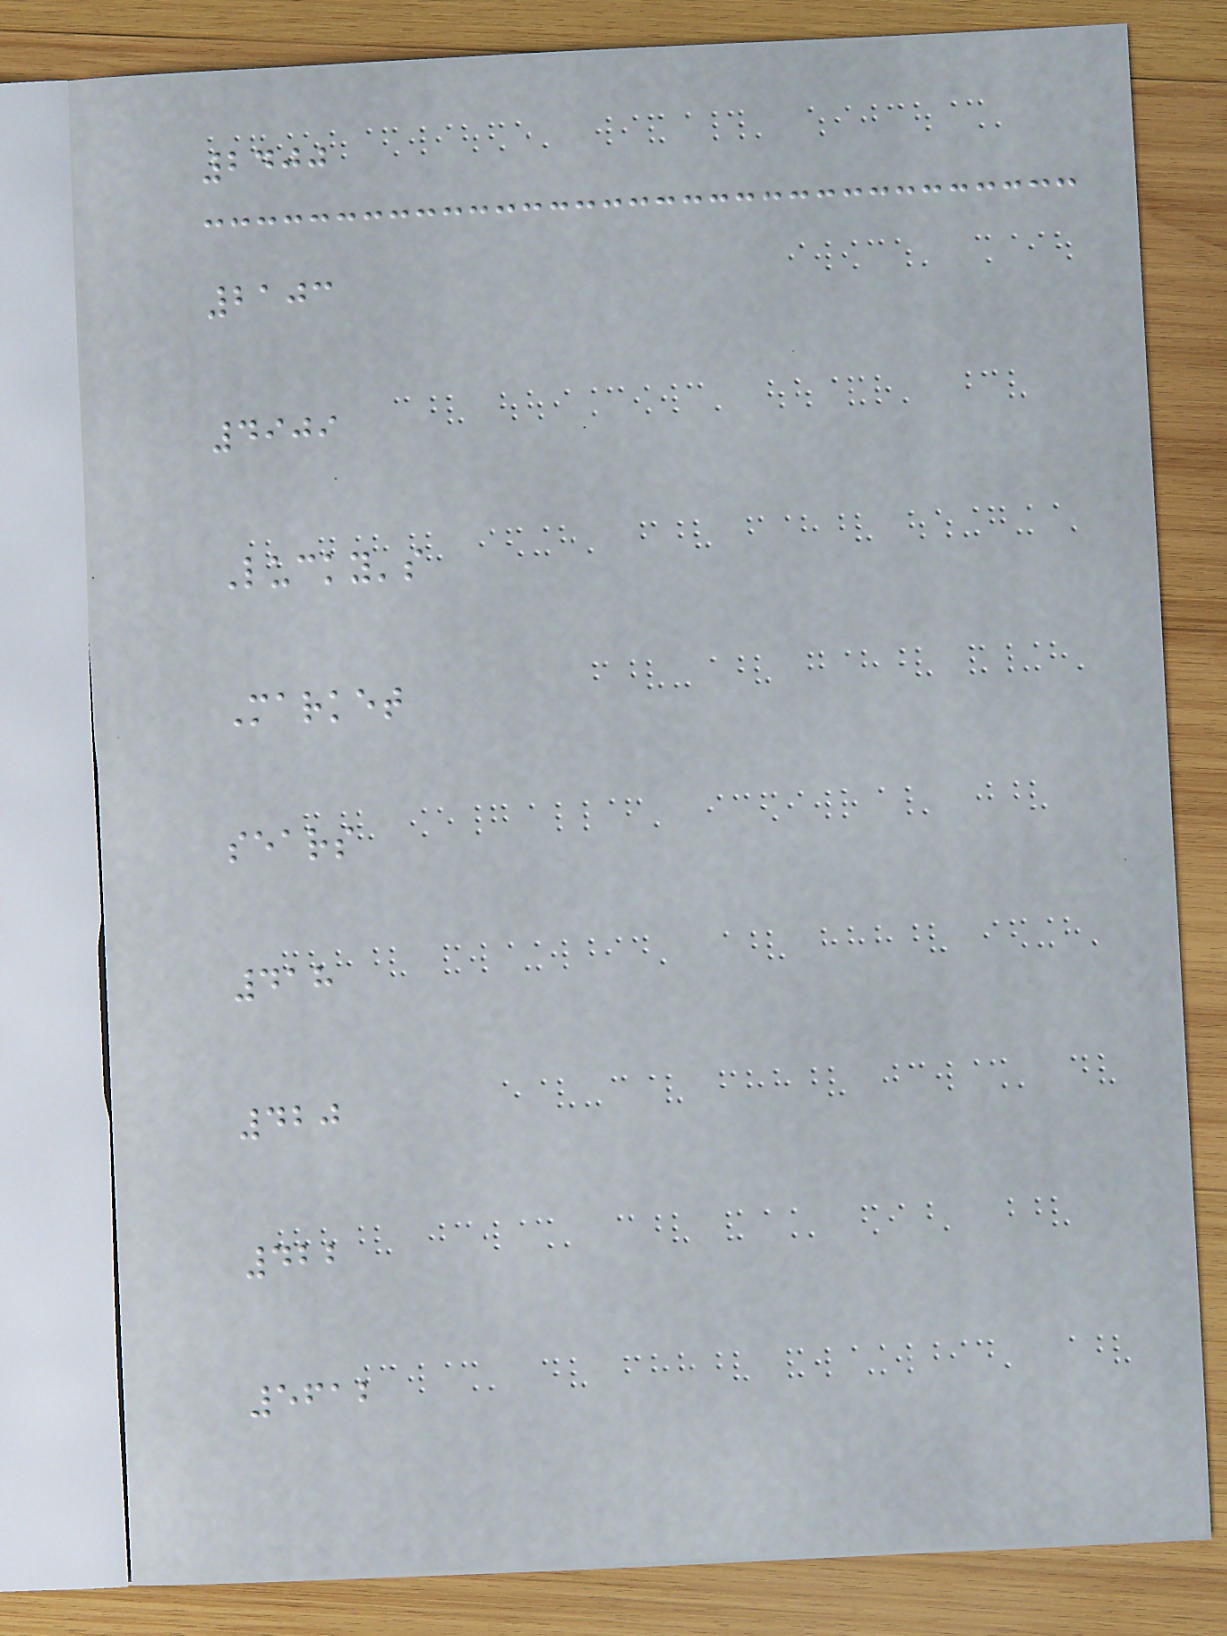2400
2103
4909
Lucky's
Market
sears
418
420
422
5612
